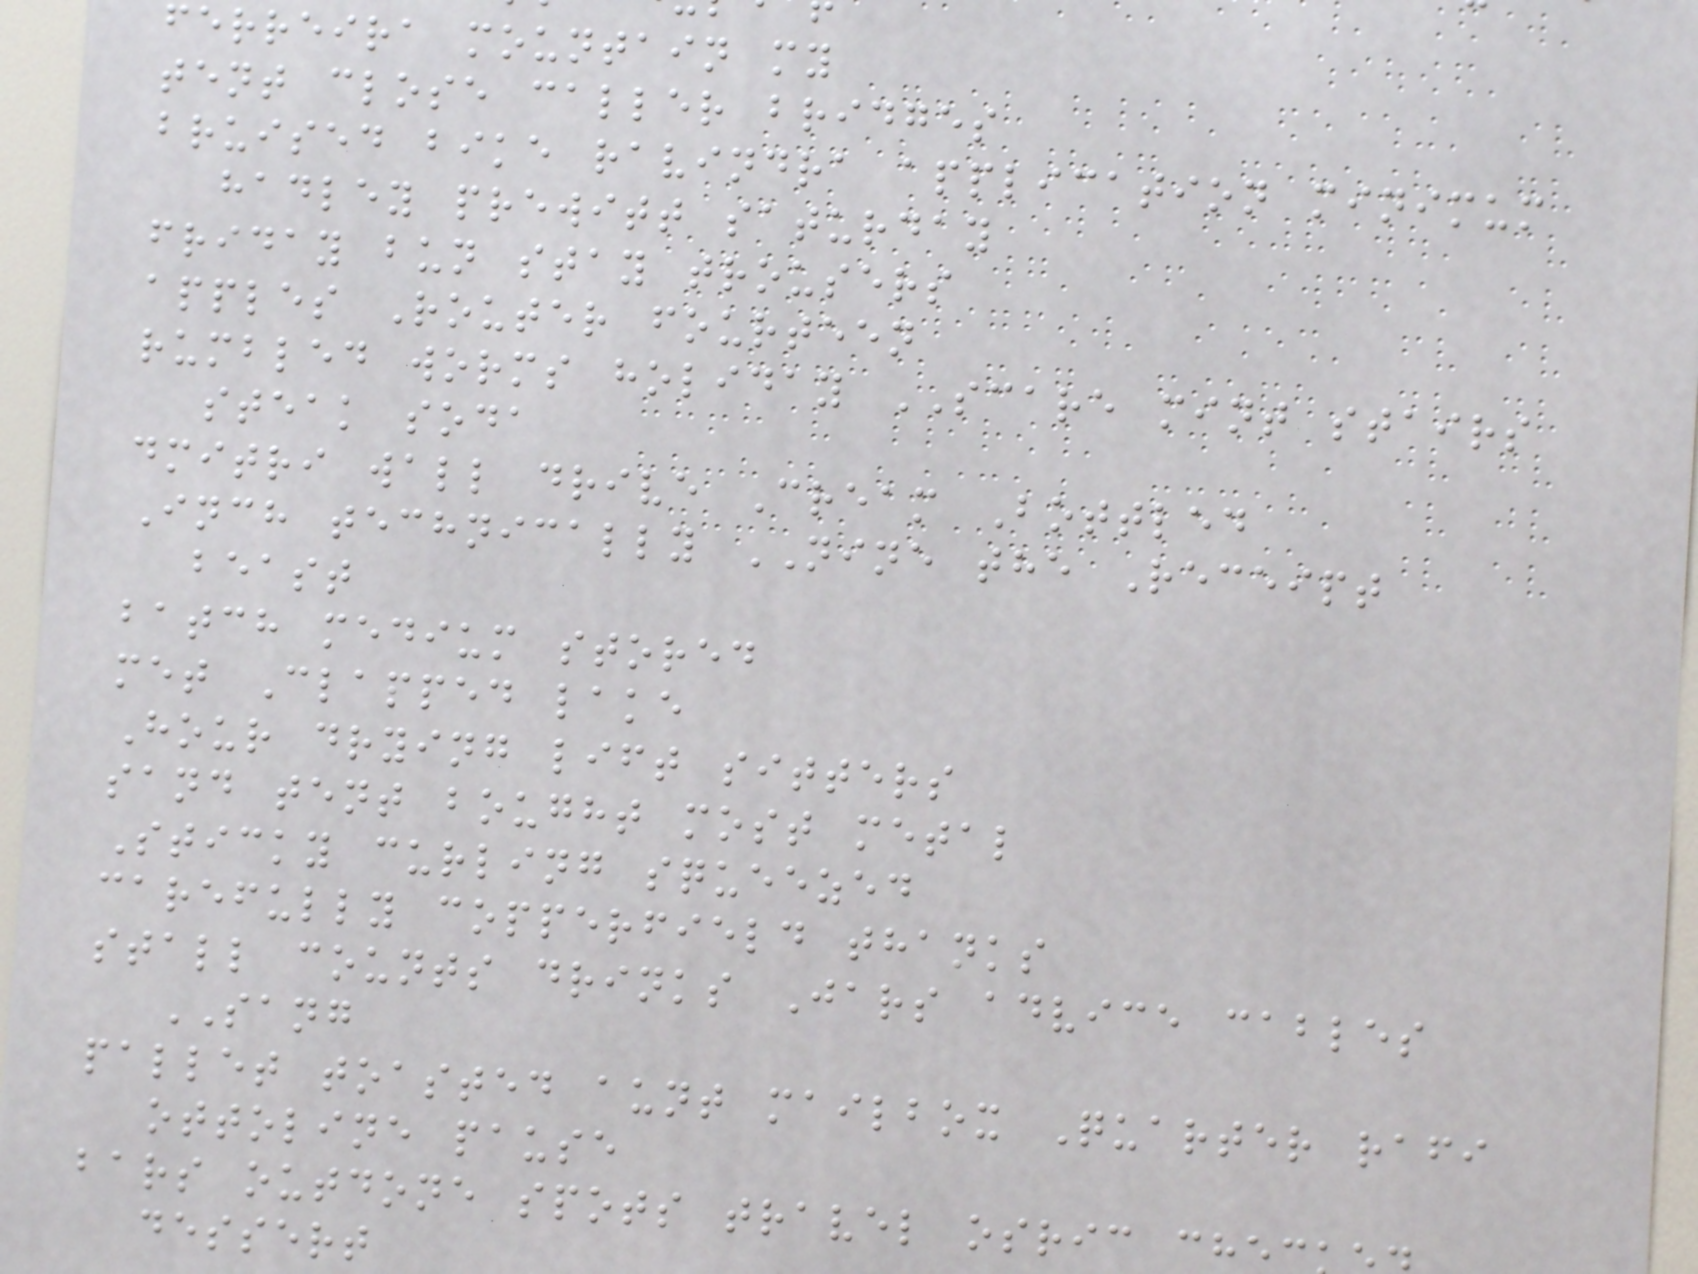ferreira mountain my
tent close caller bridges
bruised bike ravindra application minimum
hadley prewitt saturday
friday bun stay trousers
apples Router fourteen
rumbled worms holiday SCARE mint stairs
steak soda
dmitri wall drive Cream Bottled
Inch technically NINE the Receipt
beast
batch medium stored
met Clapped lake
Hour drying lift sitters
sand tent bought most metal
Sticky curling squeezed
carefully copperfield thanks
stall counts drinks Jars advice cables
SANG
pallet toasted aunt mailbox Quarter rafi
ottoline pause
bars outdone spots travel osric che
dessert
